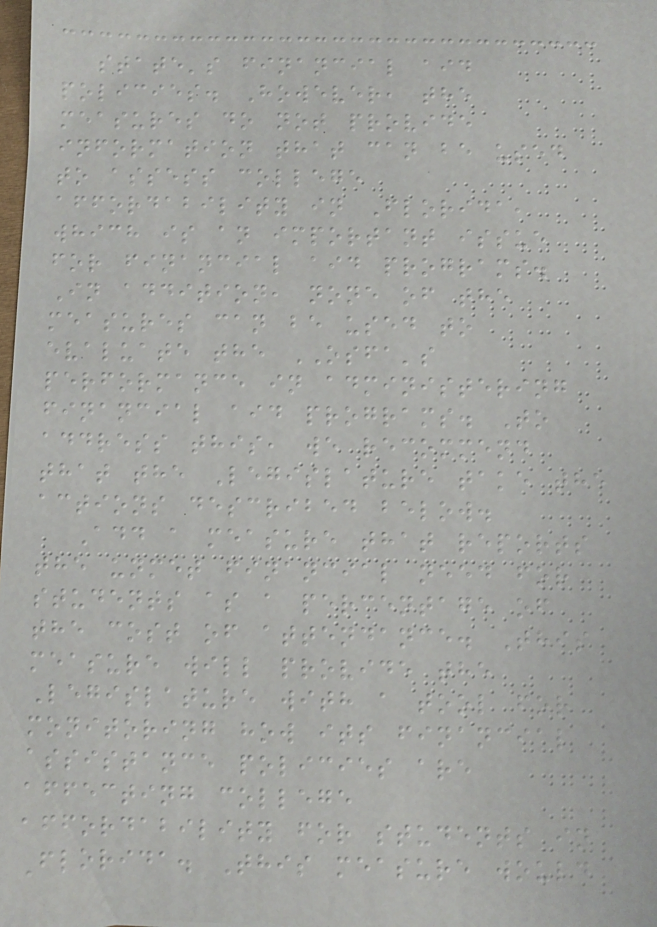state's financial aid
policies. However, the
measures do not provide
information that can be used
to assess college
affordability in Florida,
which is an important issue
for financial aid programs.
In addition, none of the
measures can be used to
evaluate the OSFA's
performance in administering
financial aid programs. To
address this, we recommend
that the Legislature take the
actions described below.
Add a measure that reports
the unmet financial need for
students as a percentage of
the cost of attendance. This
measure will provide the
Legislature with a tool for
monitoring how its financial
assistance policies are
affecting college
affordability for students in
Florida. This measure would
